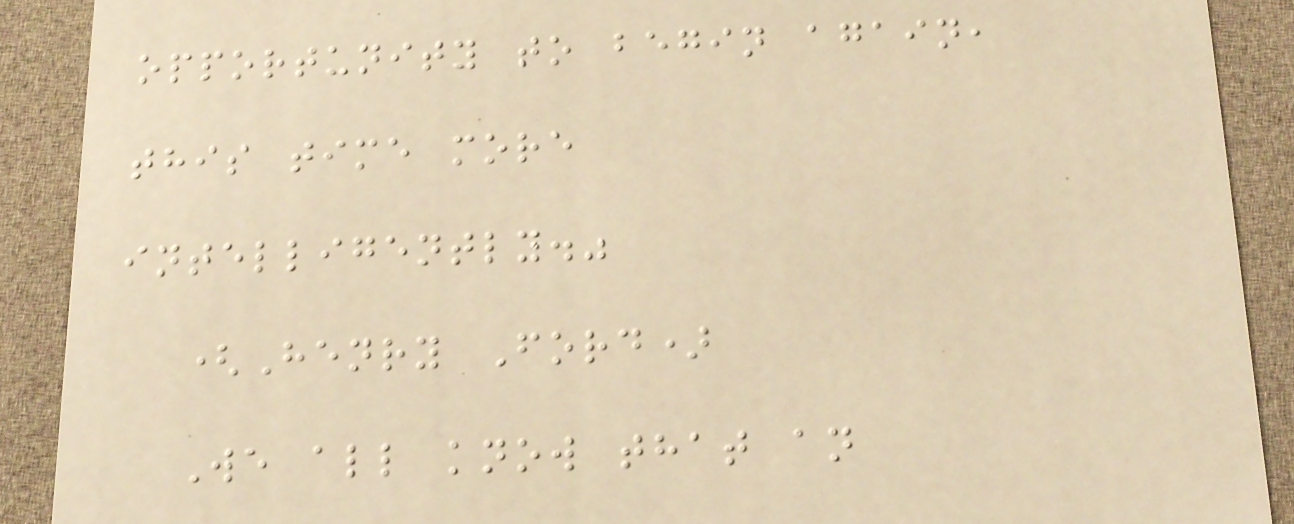opportunity to begin again,
this time more
intelligently."
(Henry Ford)
We all know that an
